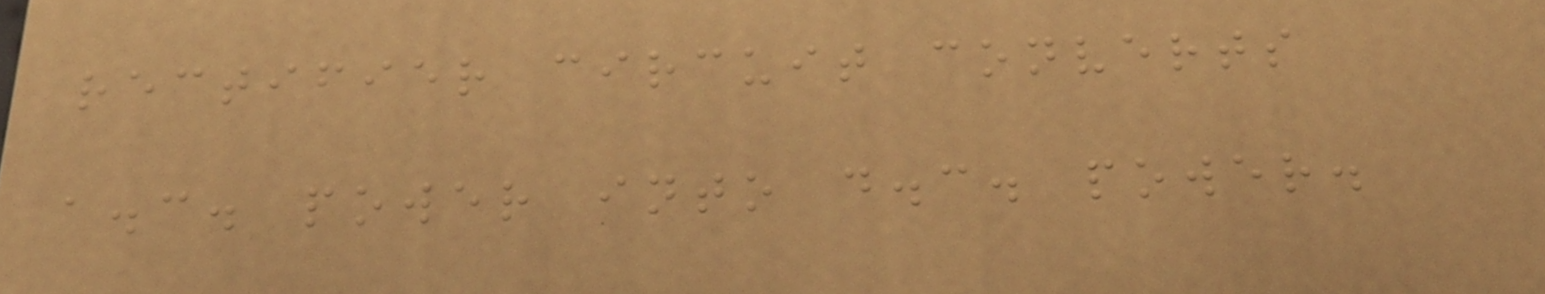rectifier circuit converts
a.c. power into d.c. power.
